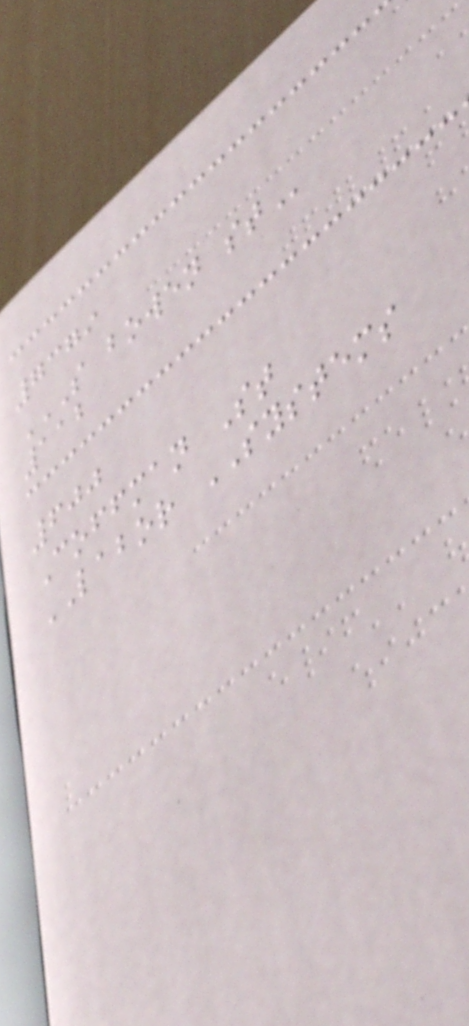7379
S BOWEN ST
112
600
Coffman St
LABOR SYSTEMS
